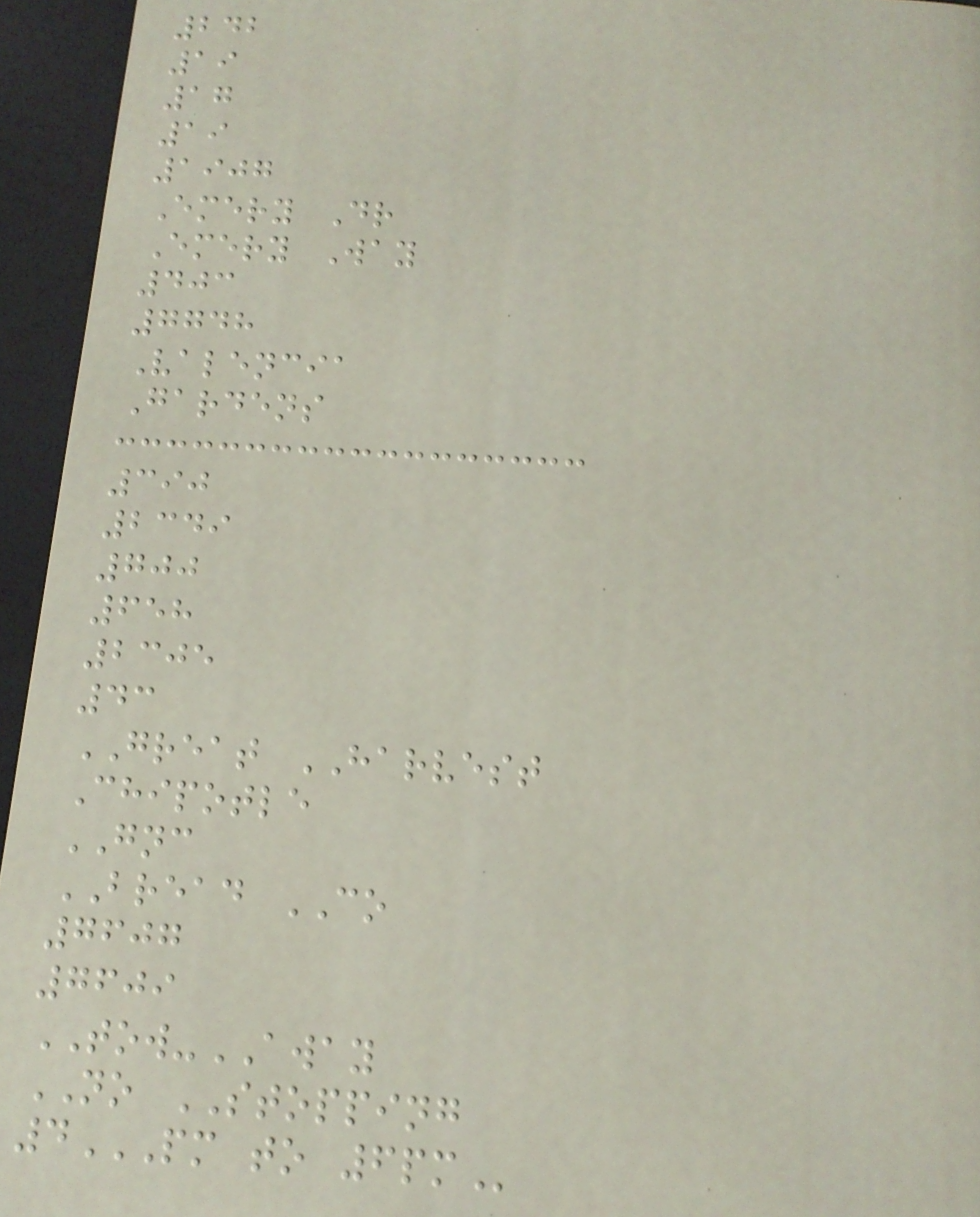242
19
17
19
1907
Emery Dr
Emery Way
403
7748
Valencia
Gardens
390
2349
700
658
2305
43
GREAT HARVEST
Chipotle
GNC
BREAD CO
7607
7609
TOW-AWAY
NO STOPPING
4PM TO 6PM
